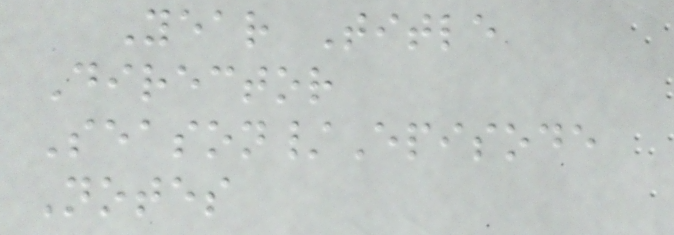Year Title
Director
Season/Episode
Notes
